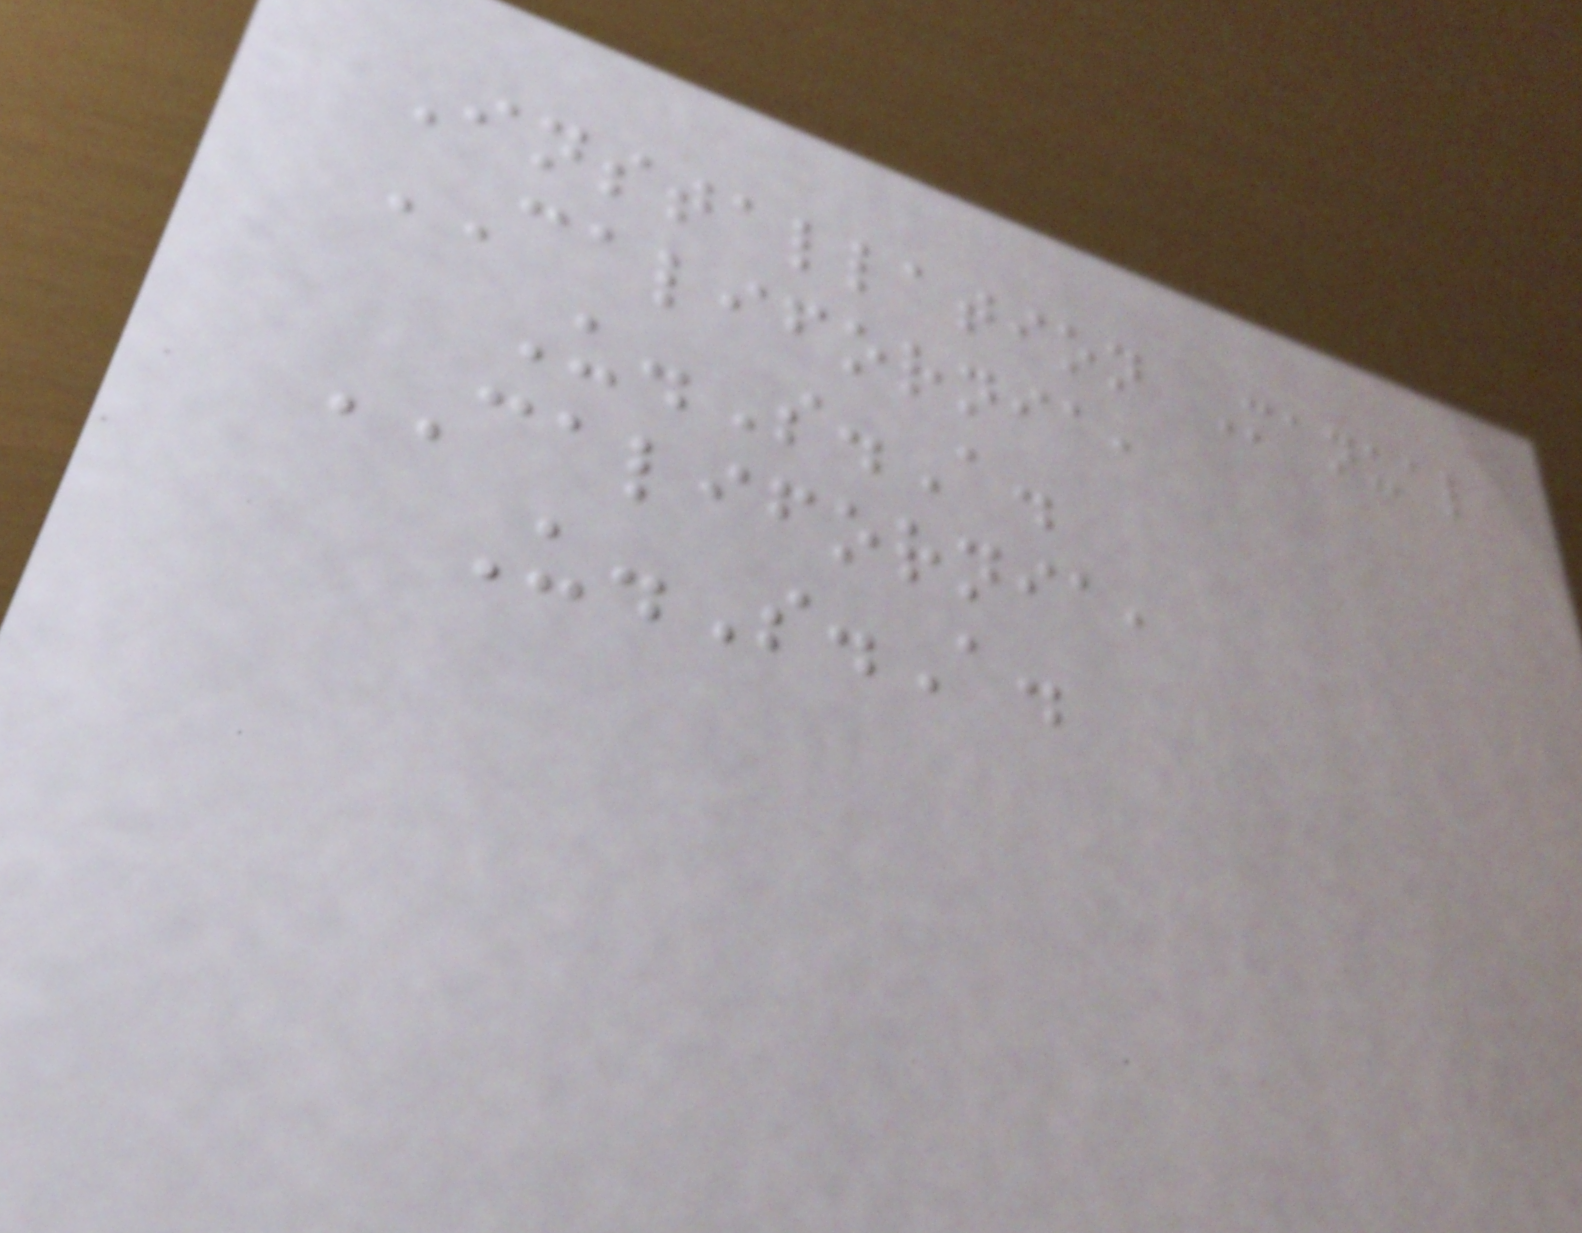Installation Manual
CALIFORNIA,
U.S.A.
CALIFORNIA,
U.S.A.
